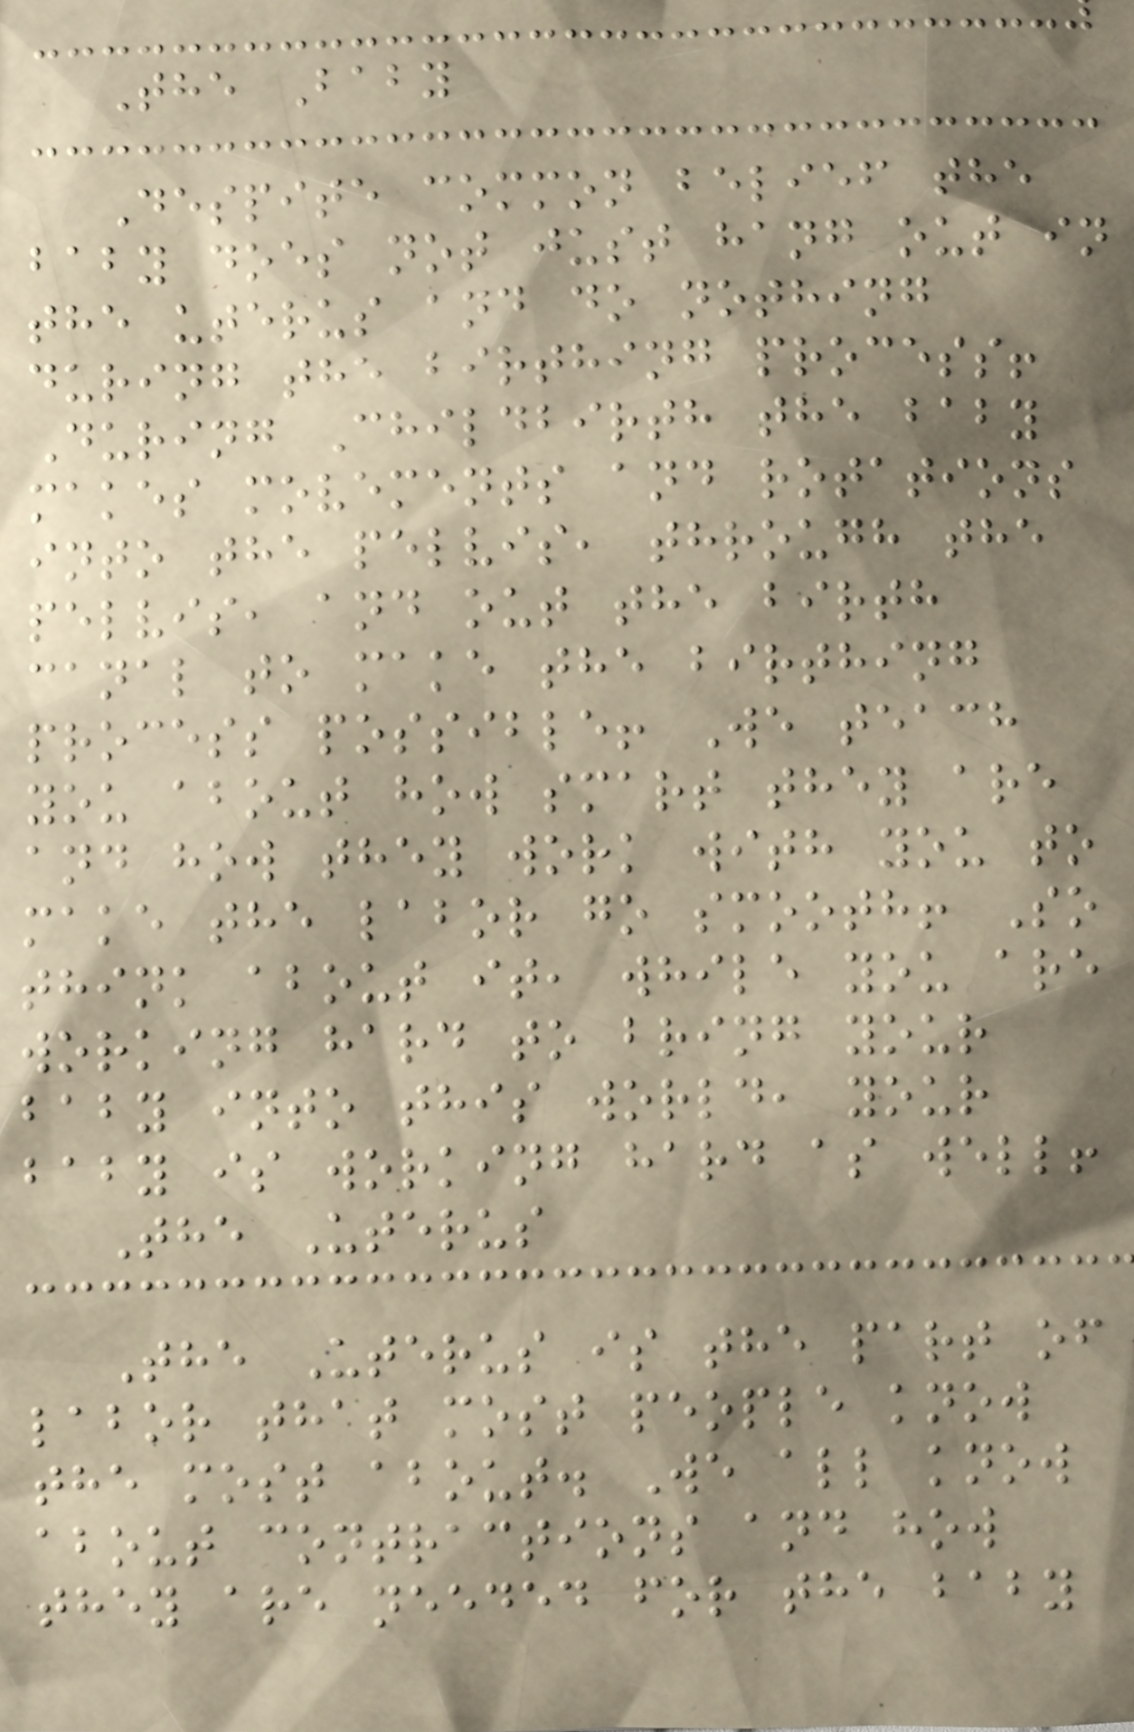The Baby
Despite common belief the
baby does not just hang out in
the uterus and do nothing
during the birthing process!
During Childbirth the baby
makes movements and rotations
into the pelvis, through the
pelvis, and out the birth
canal to make the birthing
process possible! We teach
you about how smart they are
and how they work with you to
make the labor go smooth! So
think about it, while you are
working hard to bring your
baby into this world, your
baby is working hard as well!
The Uterus
The Uterus is the part of
labor that most people know
the most about. We all know
about contractions and how
they are needed for the baby
